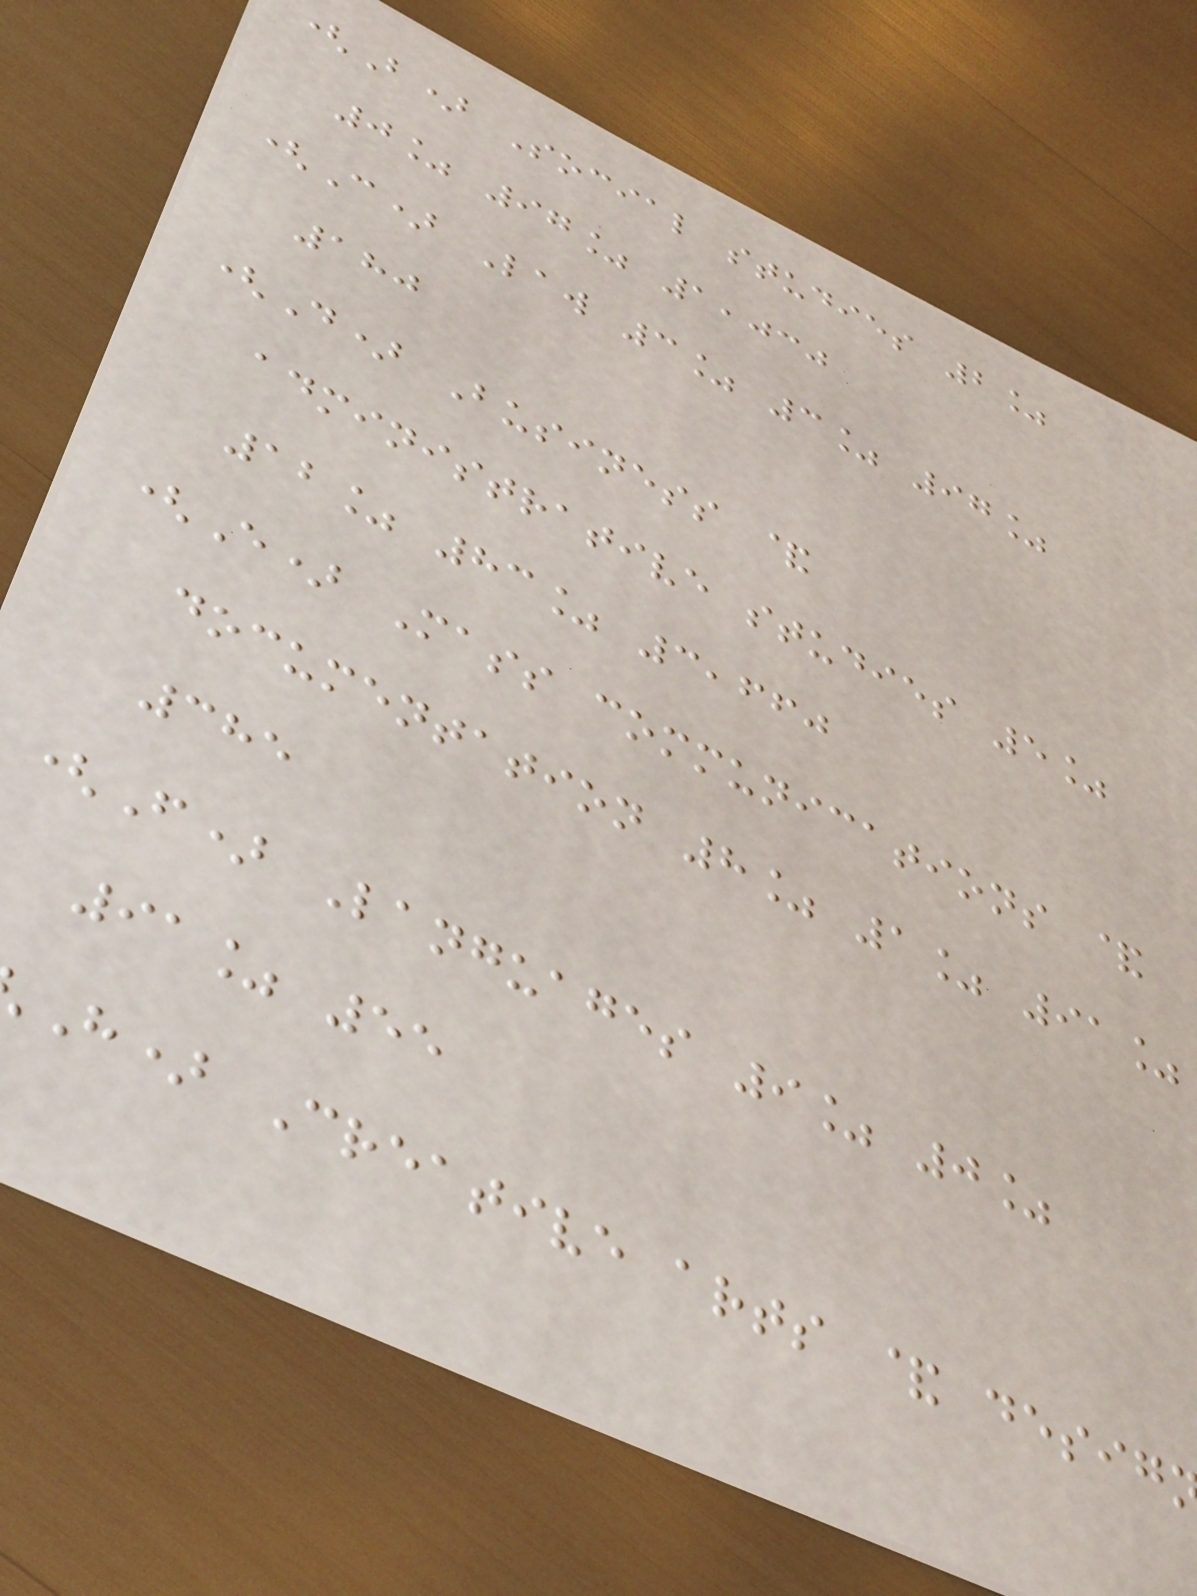(B) Social studies 2%
0% 97% 1,030
(C) Law 3% 3% 97%
180
(D) Business &
administrative studies 5%
12% 83% 3,660
(E) Mass communications &
documentation 8% 1% 91%
385
(F) Languages 9% 0%
91% 55
H) Creative arts & desig
